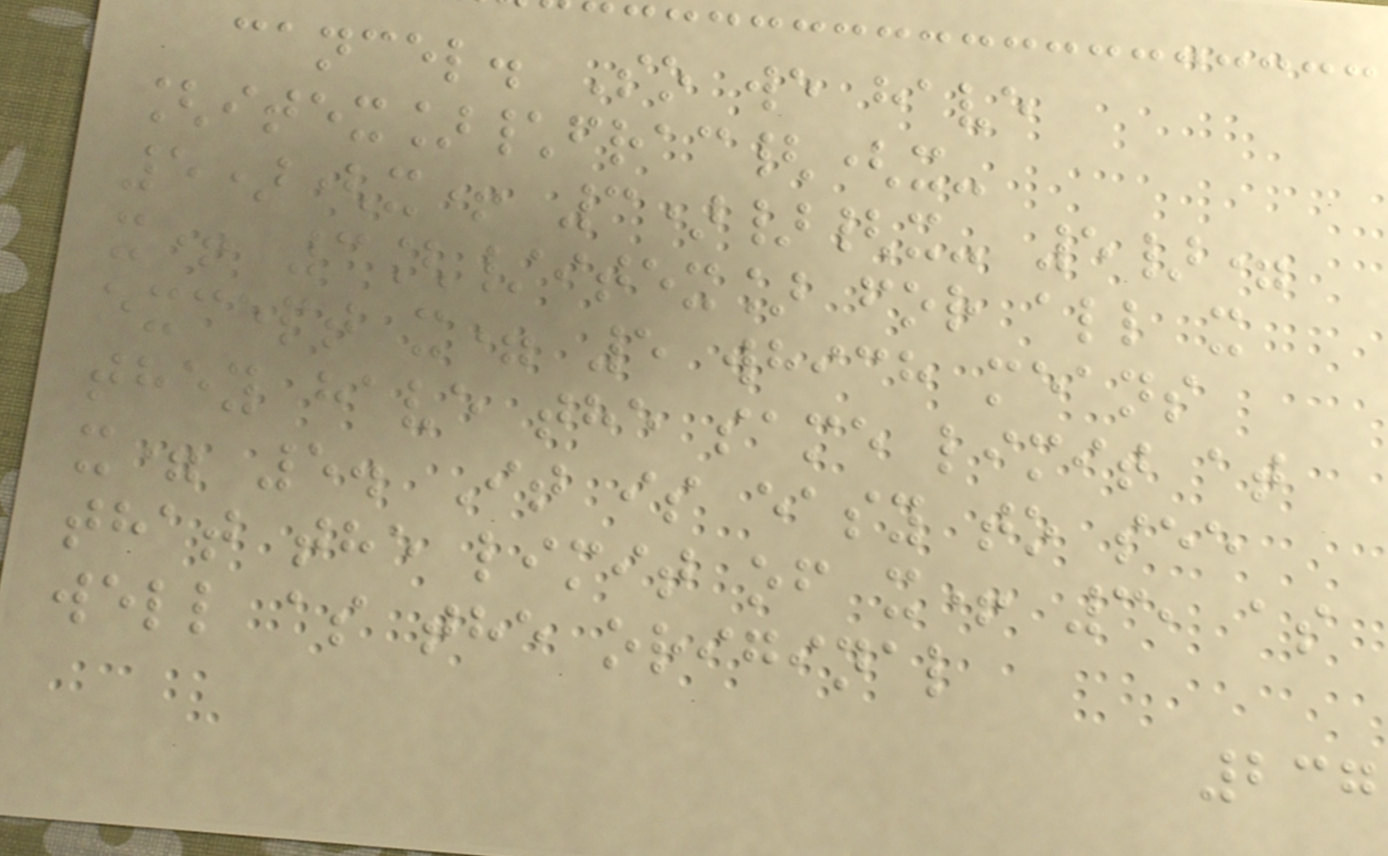cancel. So we have
[itex]\frac{(x-
5)(x+ 3)}{x- 5}=
x+ 3[/itex] for all x
except x= 5 which means
they have the same limit at
x= 5. It is easy to see
that the limit of x+ 3, as
well as the original
237
